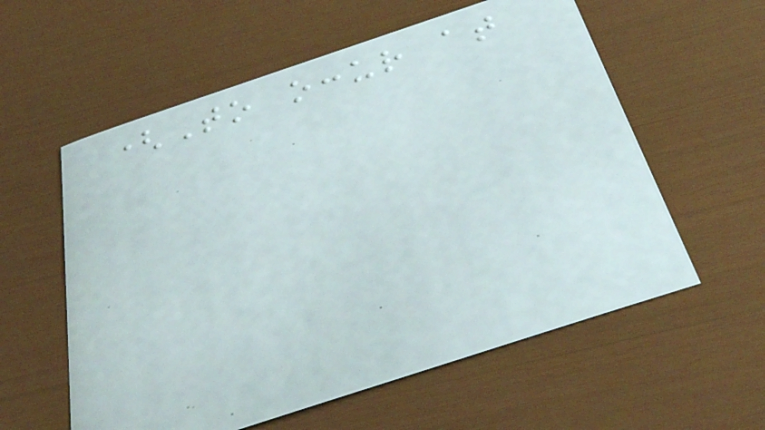(To occur at
